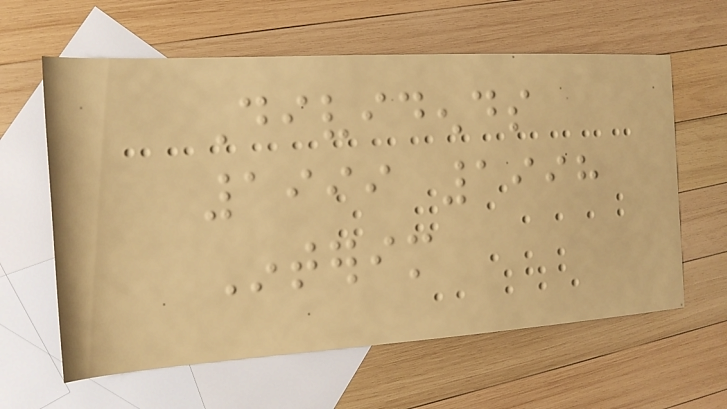Dividends
1999 1998
Interim
